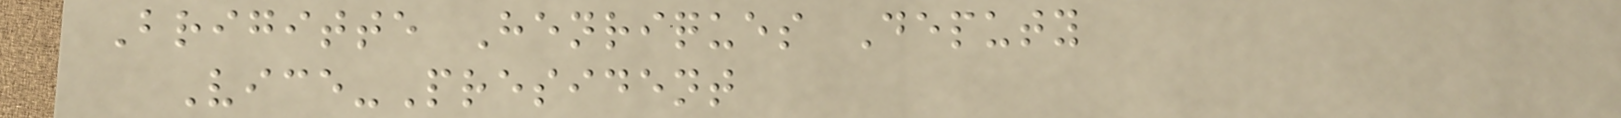Brigitte Henriques Deputy
Vice-President
